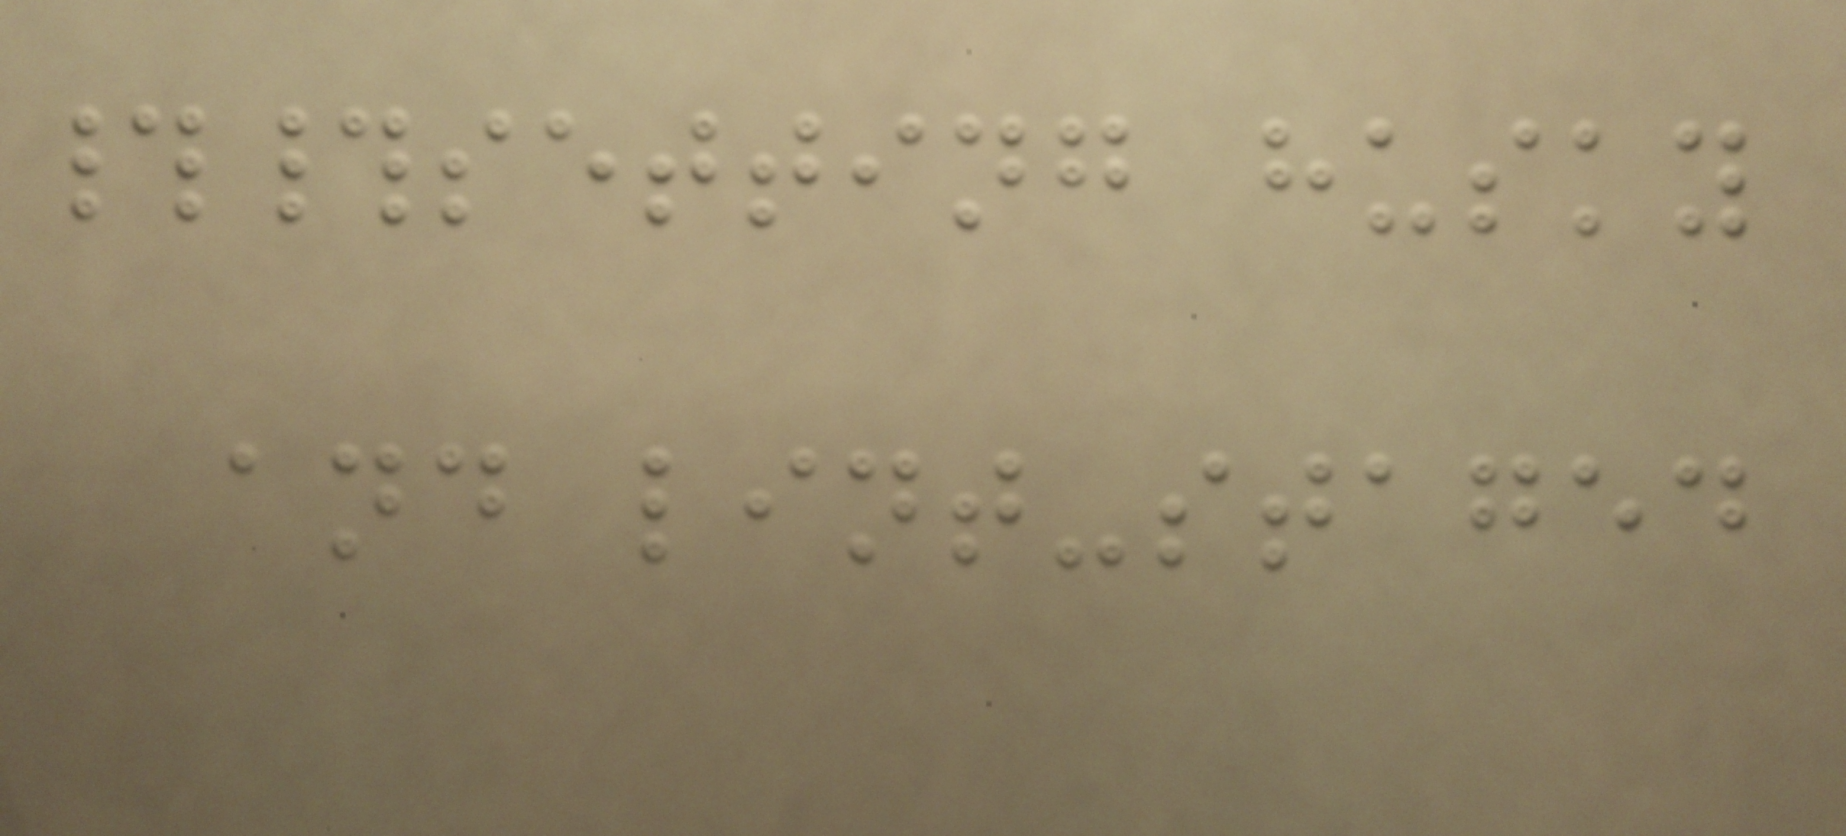##setting husky
and lint-staged
